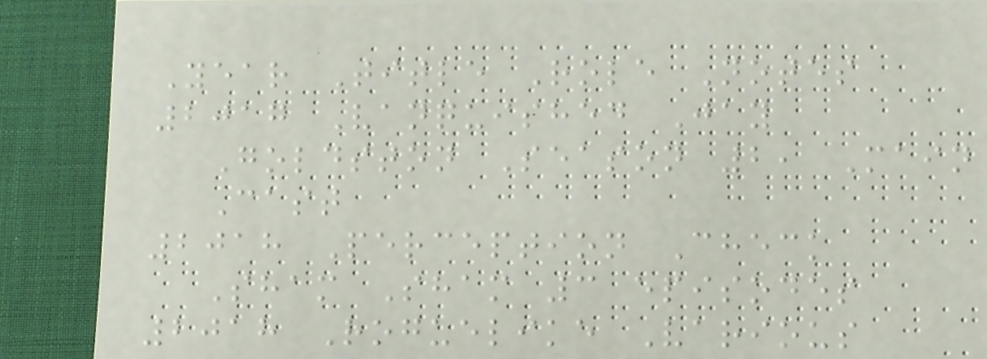Year Title Role Notes
2017 Vanquished Jay
Goldston Season 2, Main
Cast
2018 Perception Check
Sham Sham 3 episodes
2018 Roguelike Various
